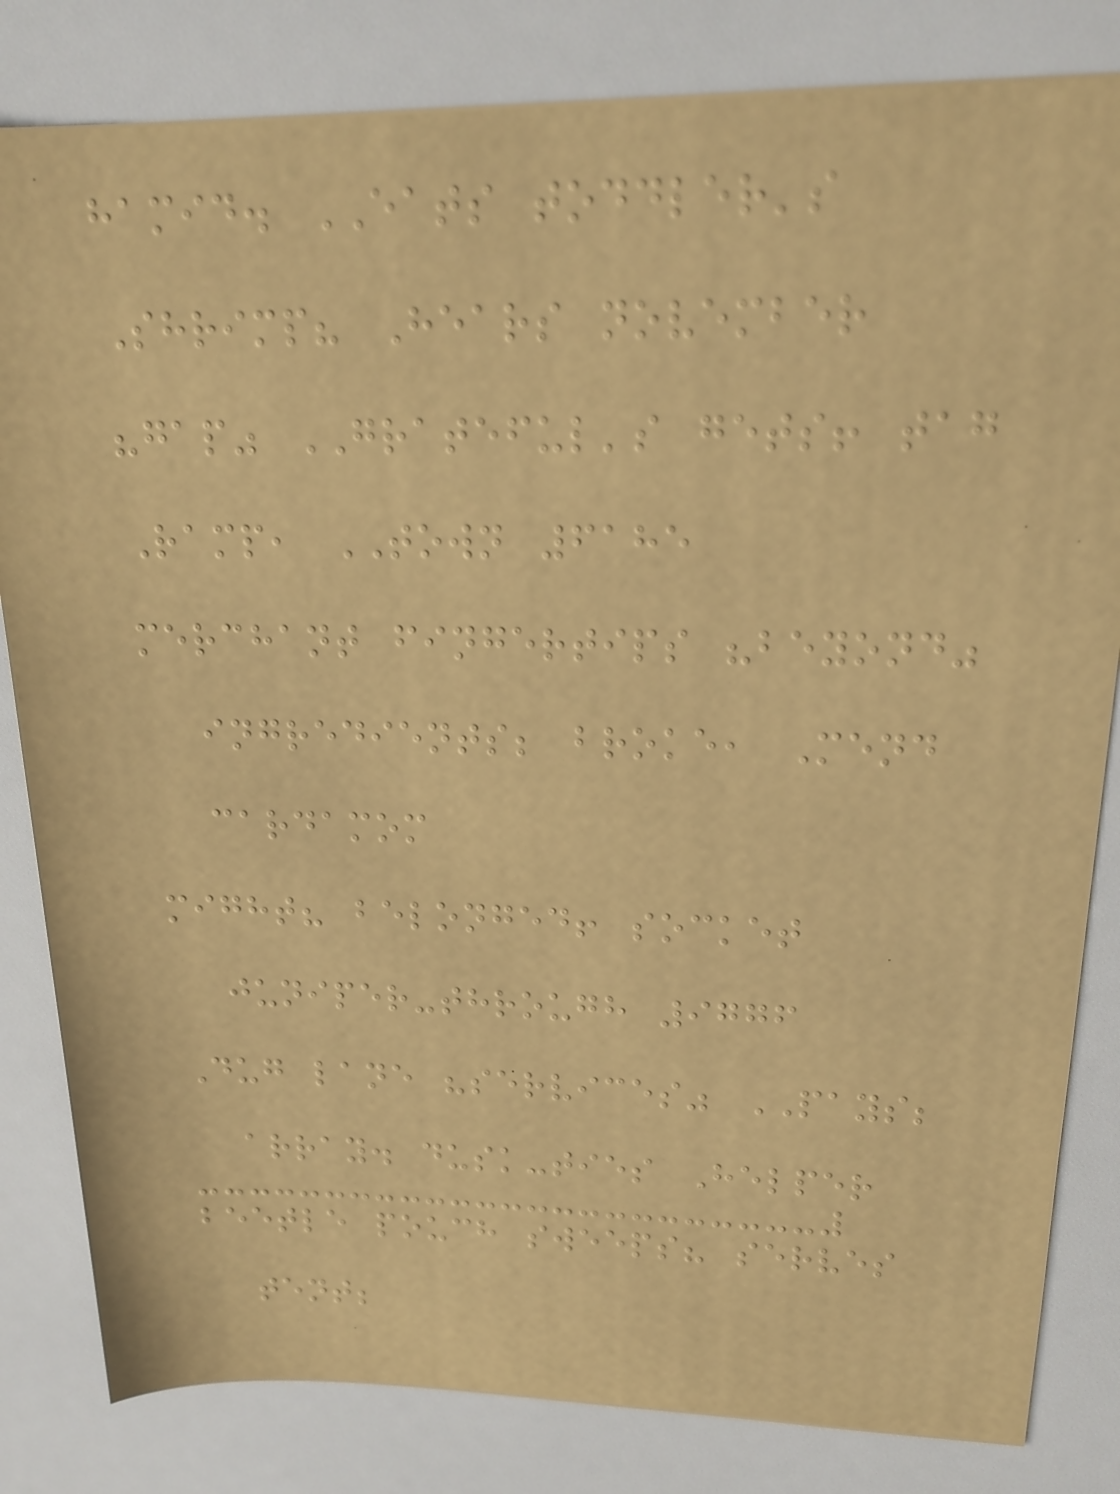hamid. EATS toddler's
Shrimp? Hears november
"gap" GRATEFUL's gets! tag
Ramp, TOWN 6185
merchant fingertips "beyond"
ingredients; broke, Mend
cardamom
might? belonged! socket
juniper-through 9776
Dug lane "services" PAYS;
array. dusk-ties Helper
beetle pouch sweeps? serves
tent;
